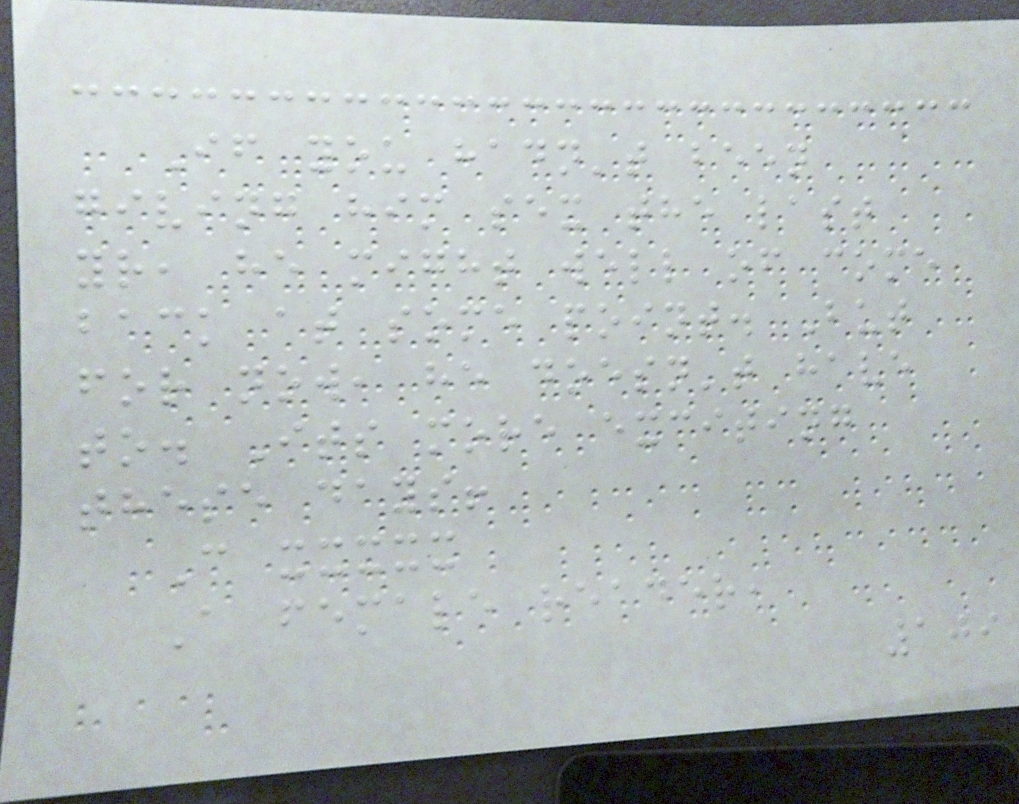If you hadn't been
giving him sex the last
yr, he might well of come
back at some point. But
for now, he doesn't have
to. Its more exciting
these days!
C xxxxx
A female reader,
109
